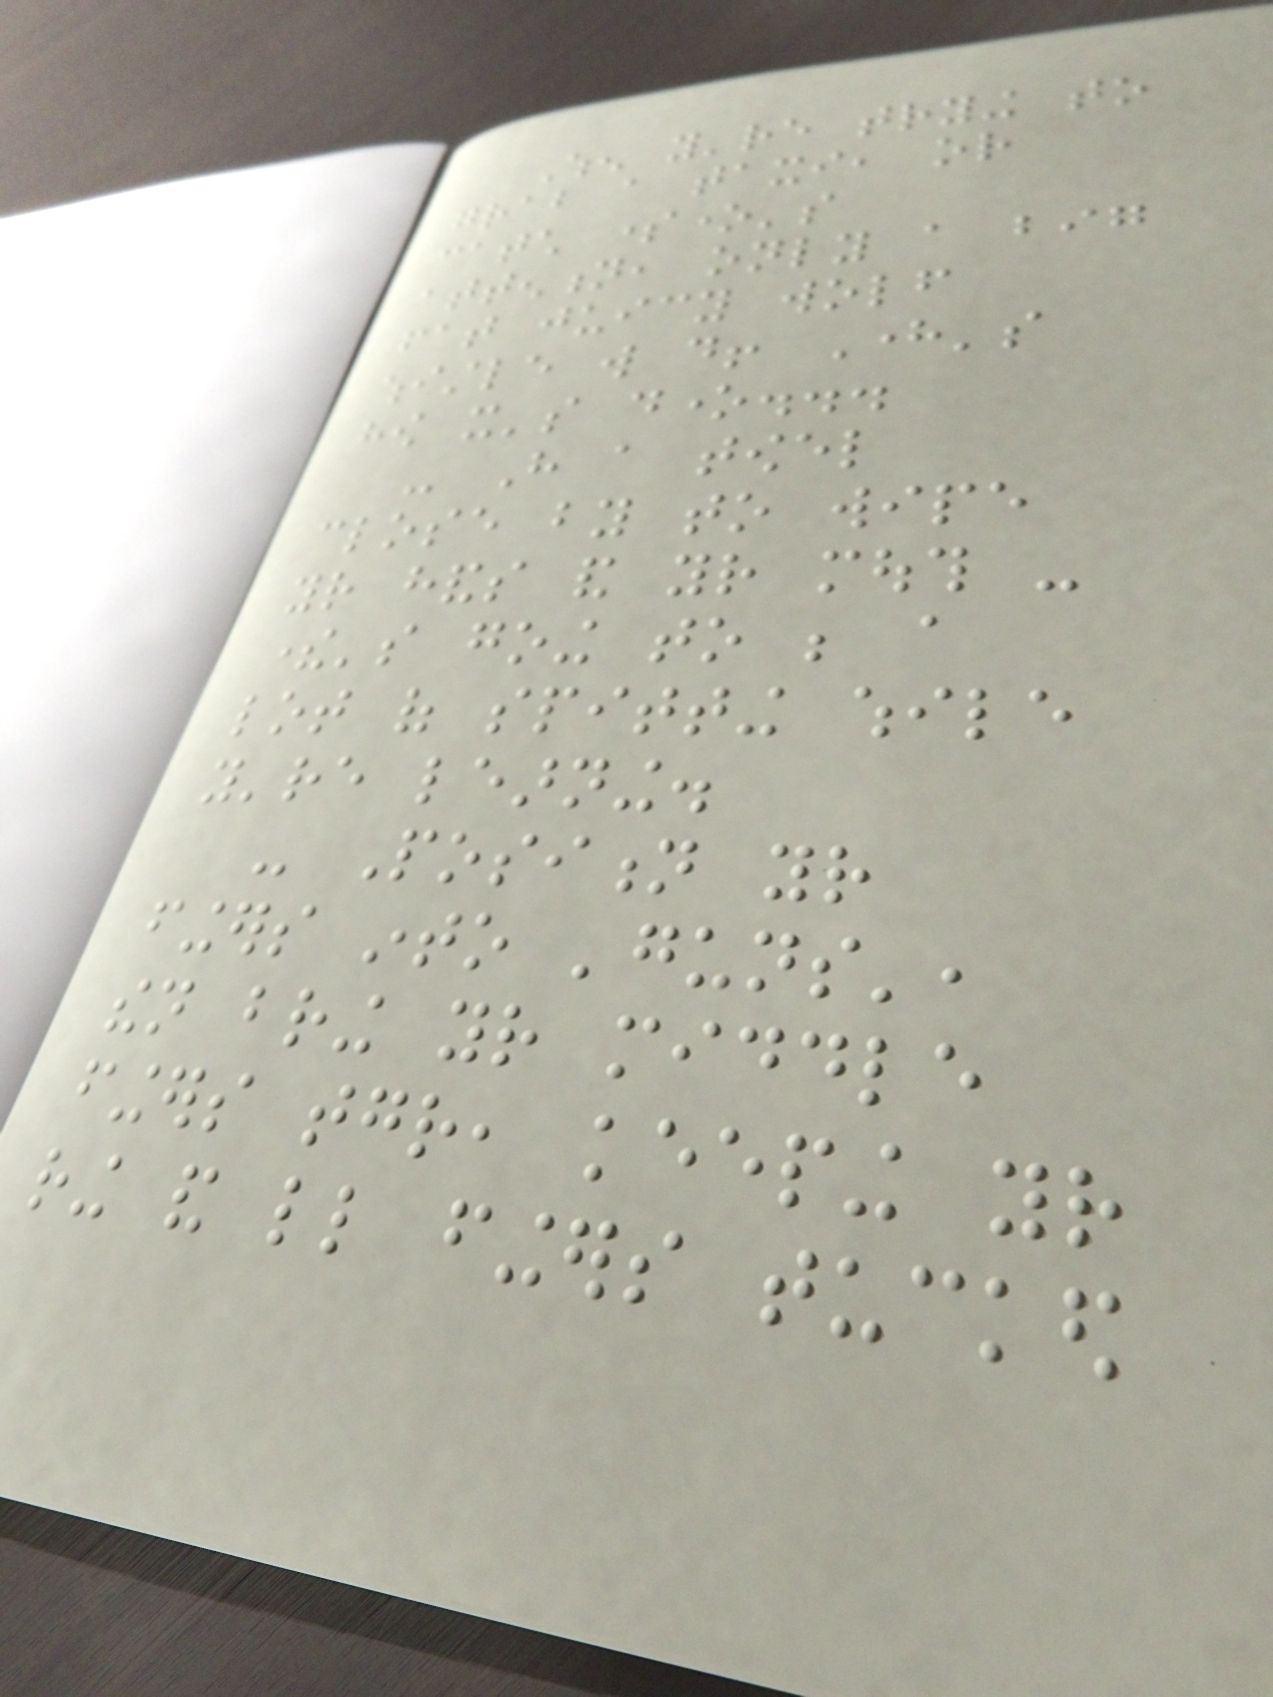When you're trying to
grab a taxi, or
catch someone's
attention, only a big
fat juicy wolf
whistle will do! Here's
how it's done...
- Have a towel
close by to wipe
your hands and your mouth -
there's going to be a
lot of spitting while
you're learning.
- Position your
fingers into 'guns',
then bring your middle
fingers together, keeping your
ring and little fingers tucked
